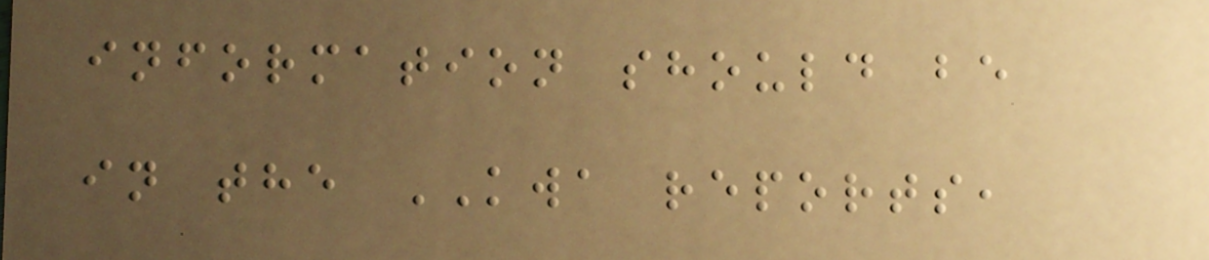information should be
in the KWA reports,
